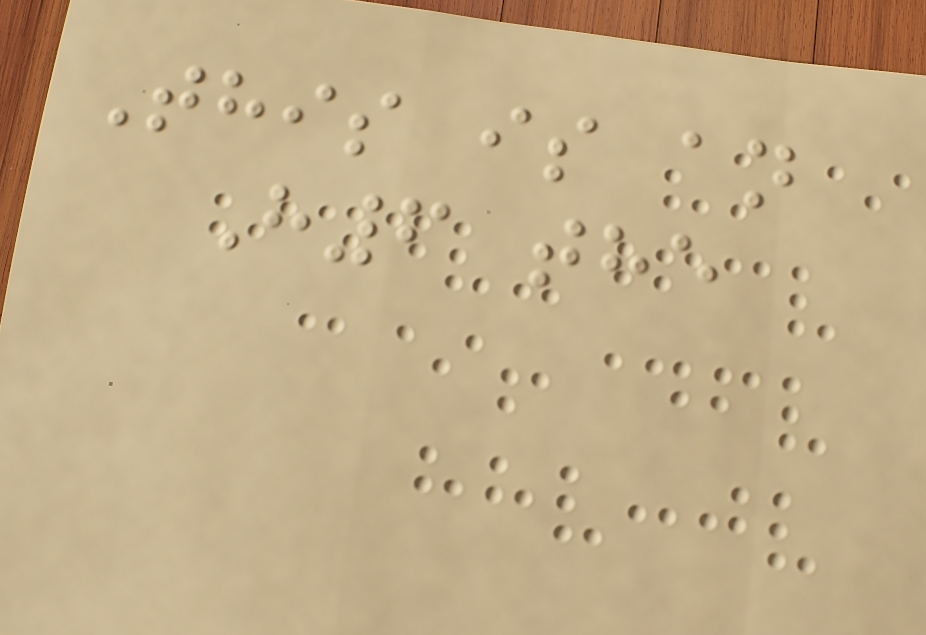This is an
H6 the
